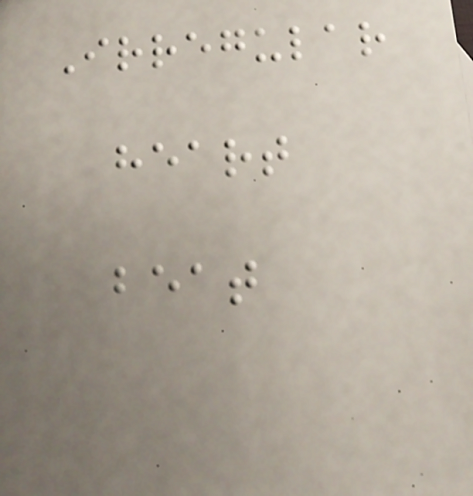Irregular
heart
beat
